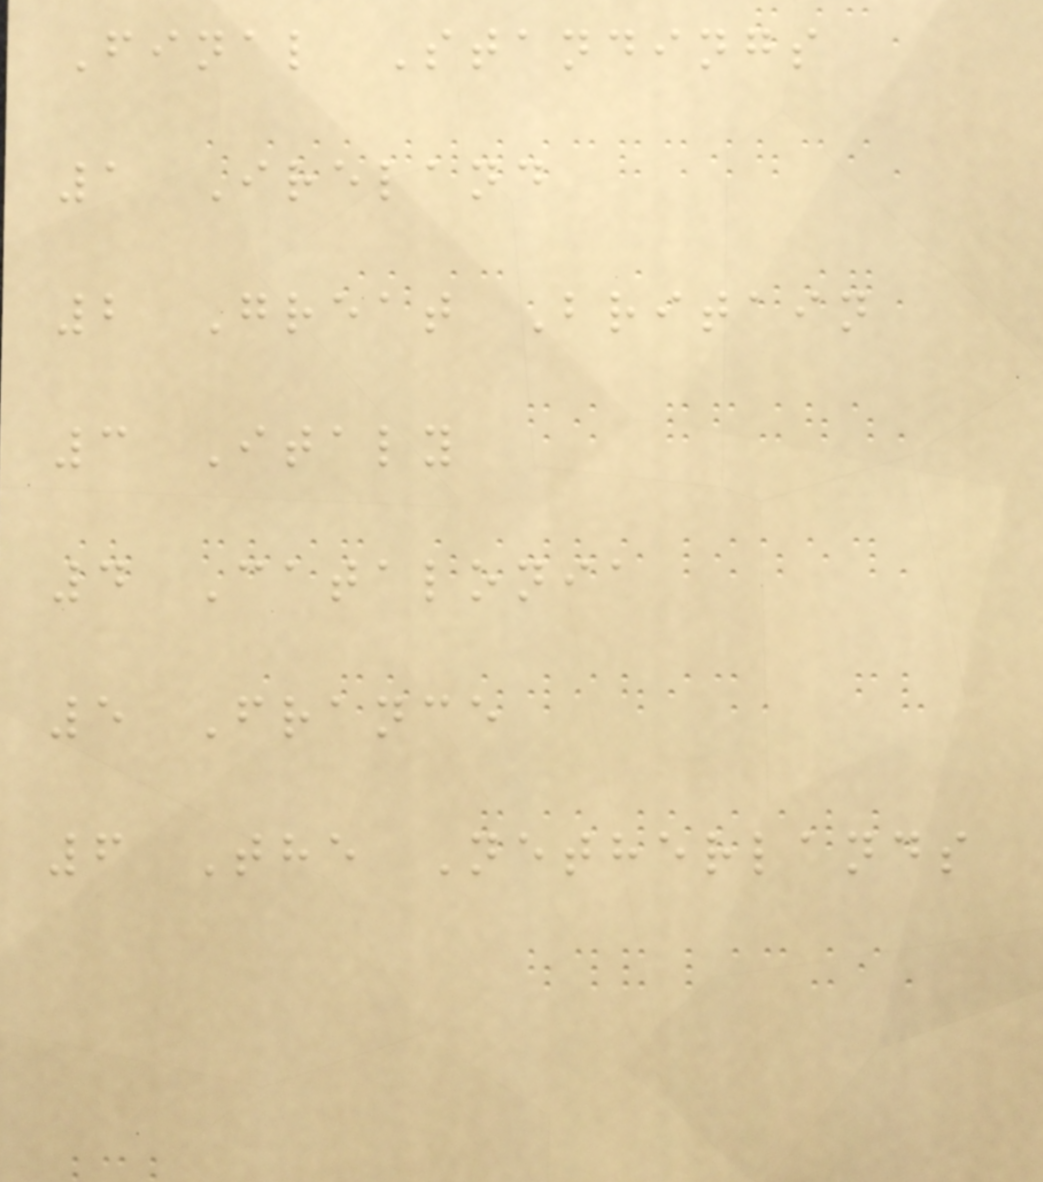Final Standings
1 Ireland
2 Great Britain
3 Italy
4 Catalonia
5 France
6 The Netherlands
